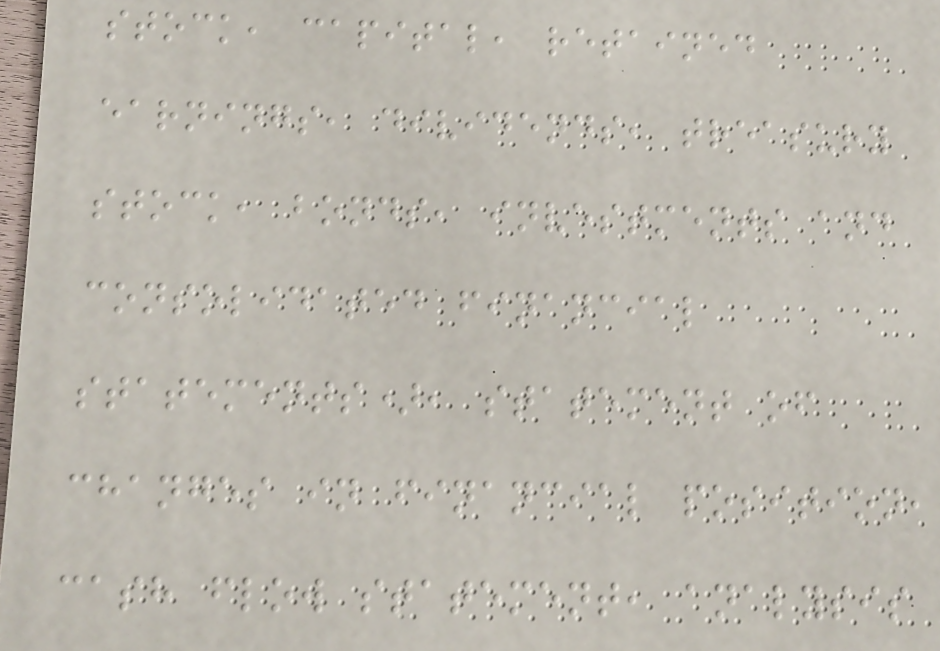stock, capital, retained
earnings, dividends, treasury
stock, bonds, investments and
consolidated financial
statements), statement of
changes in financial position,
cash flow statement, analysis
